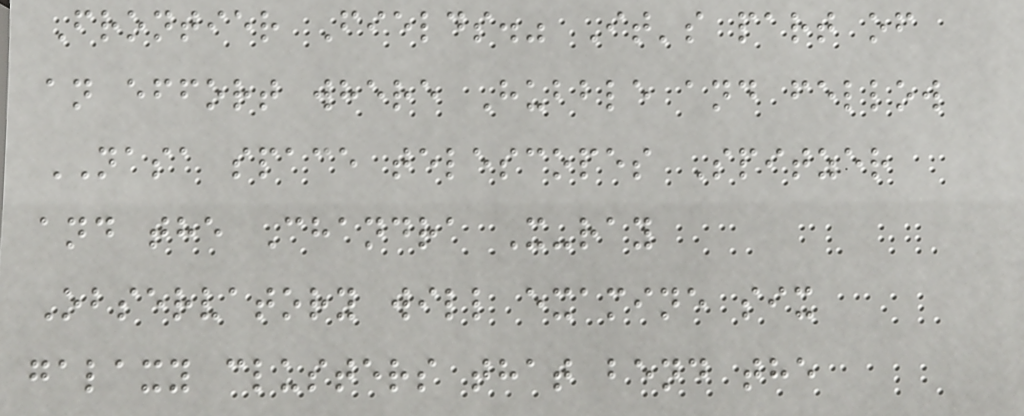Frontier Fields." It's part of
an effort where Hubble and fellow
NASA space telescopes Spitzer
and the Chandra X-ray
Observatory will examine six
galaxy clusters that bend the
